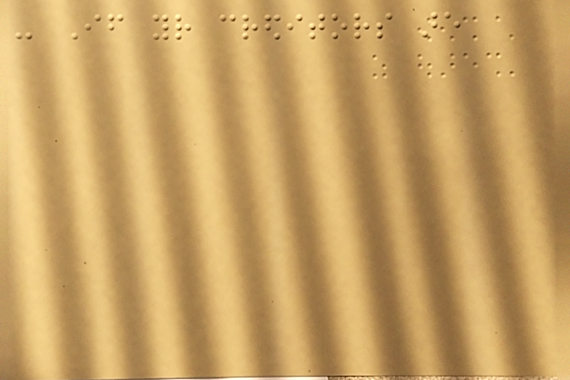- If your creditors are
